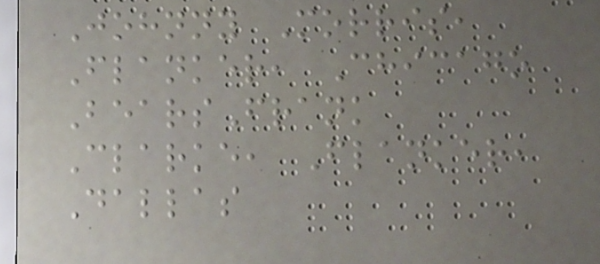Johnny Morris,
Flanker, Chicago
BearsFrank
Clarke, Flanker,
Dallas
